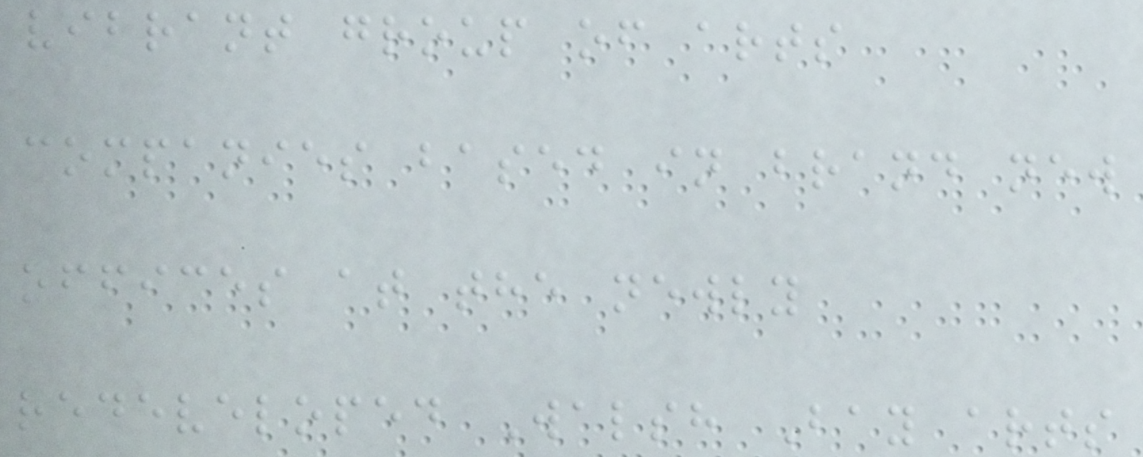vibrant group of arts
companies based in brand new
offices at the newly
redeveloped Walsh Bay arts
